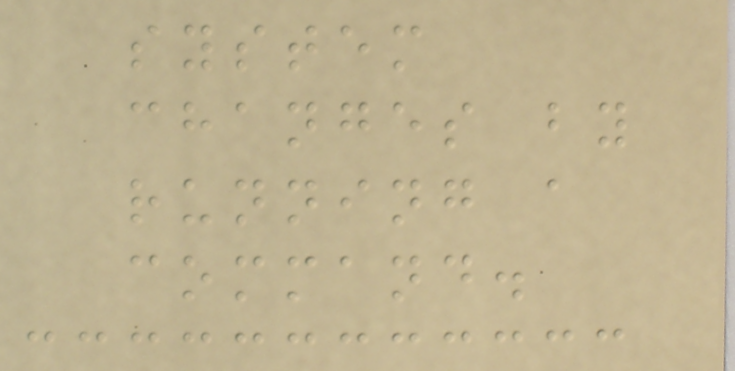system
changes by
running a
command.
